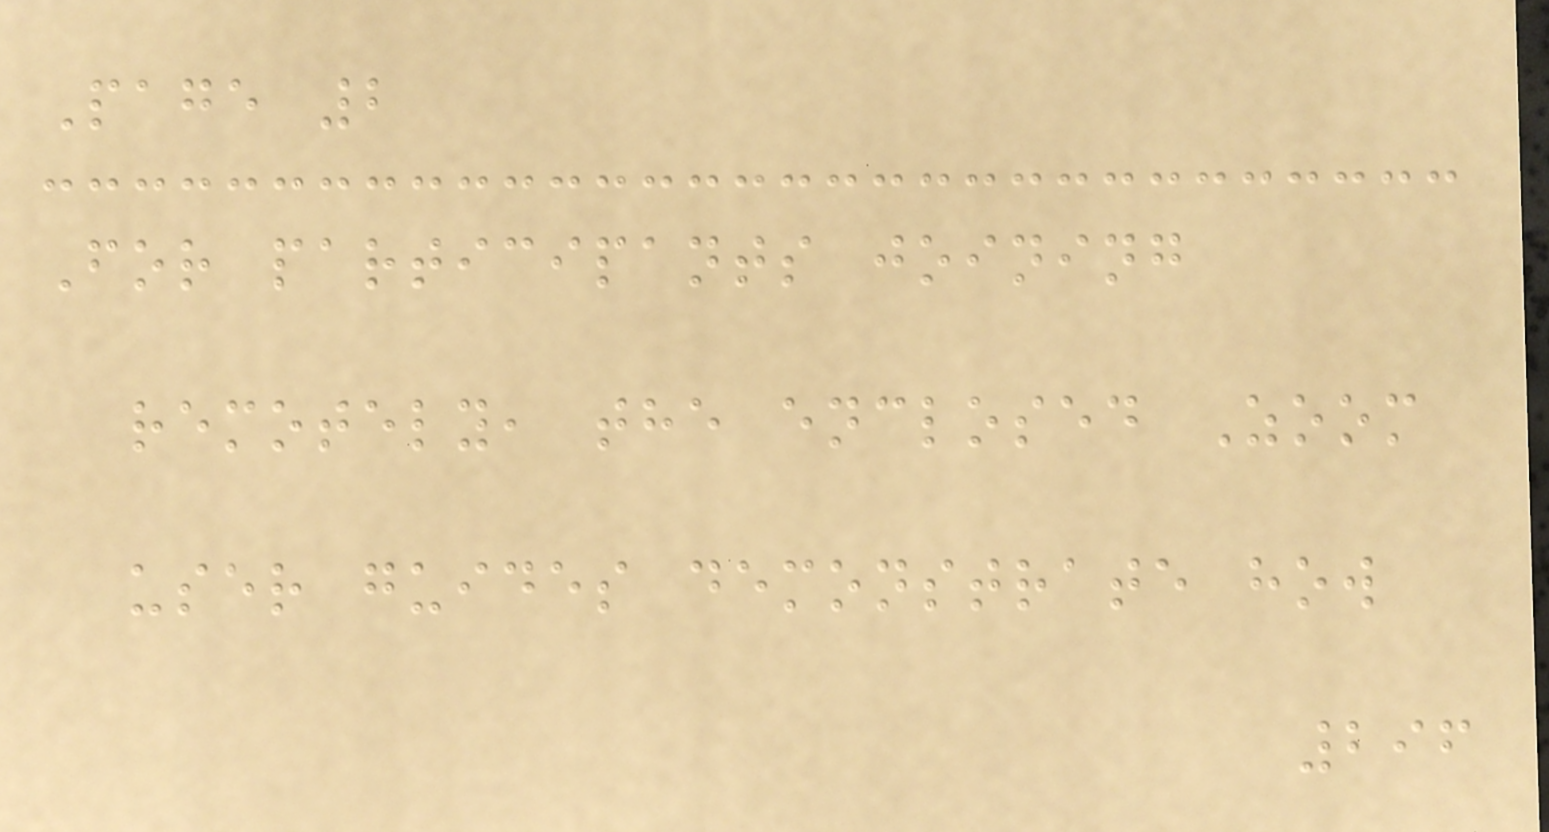Page 2
For participants joining
remotely, the enclosed Zoom
user guides demonstrate how
296
